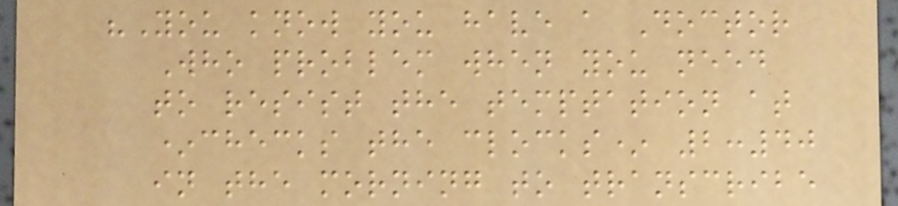"You know you have a Doctor
Who problem when you need
to resist the temptation at
*checks the clocks* 2:40
in the morning to transcribe
